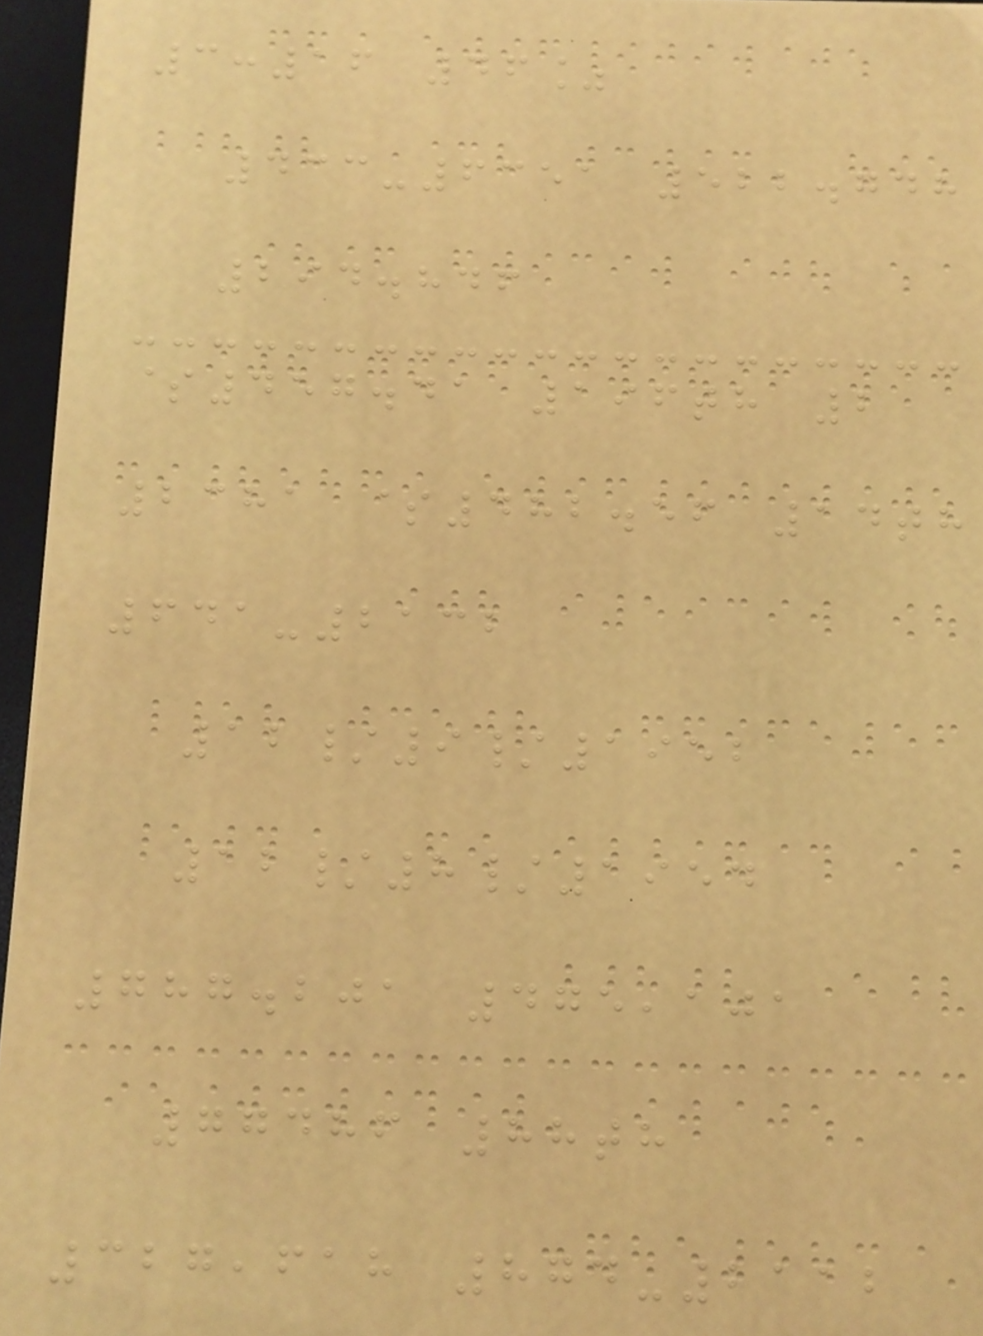3:16 46%
433-6351 522.748
294.846
$457.41 196th 2
2381 $482.56 14th
641-2132
12/9/1952
12/8/1954
787.201 475,101
77486 88th
327,618 874-2112
